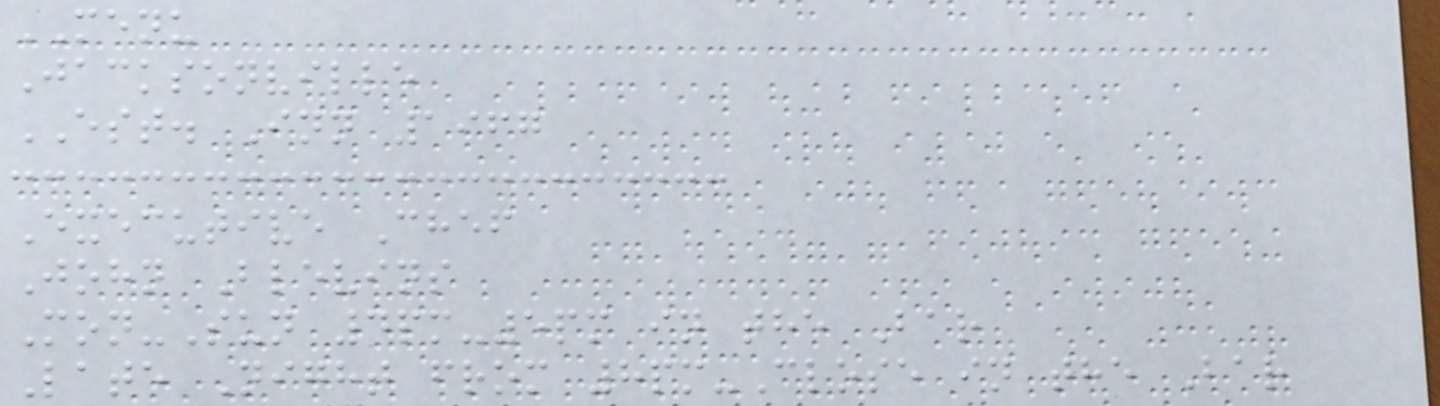MENU
Jacksonville
EST. Inn 1967
Executive Chef
John Blevins
Mon-Sun 4pm-5pm in the Bar
Late Night from 8pm-Close in the Bar
